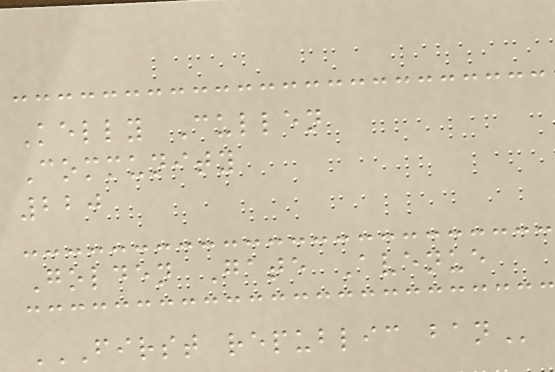Kelly Cullen
Community
220
Golden Gate Avenue
FIRST REPUBLIC BAN
